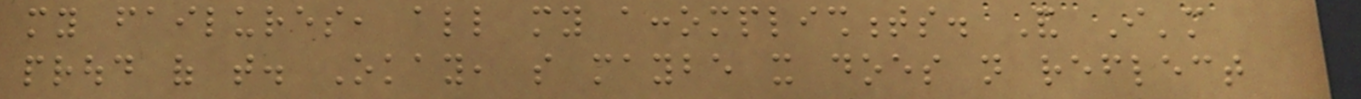my failures, all my accomplishments. And I'm
proud of that. Okay, so maybe it does not reflect
